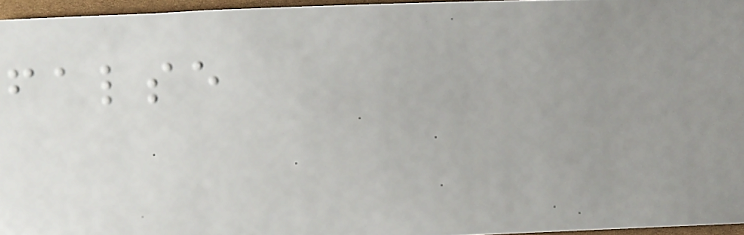false
